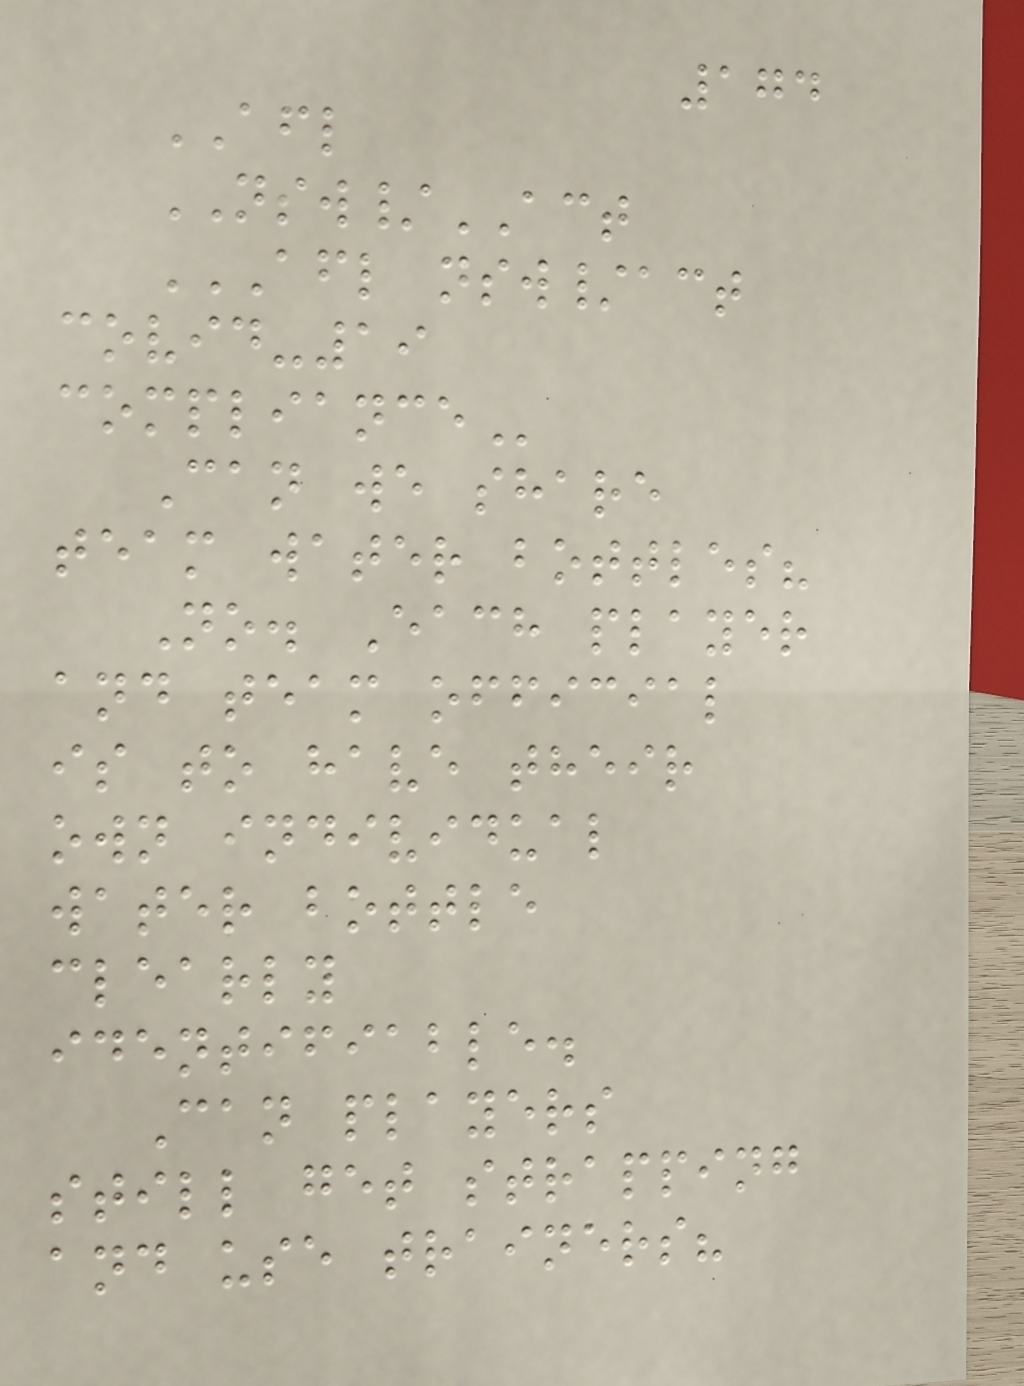174
AFL
NSW/ACT
AFL NSW/ACT
COVID-19
COMPLIANCE
Can we share
team water bottles?
No. Each player
and team official
is to have their
own individual
water bottle
clearly
identifiable.
Can players
still get strapping
and use trainers?
